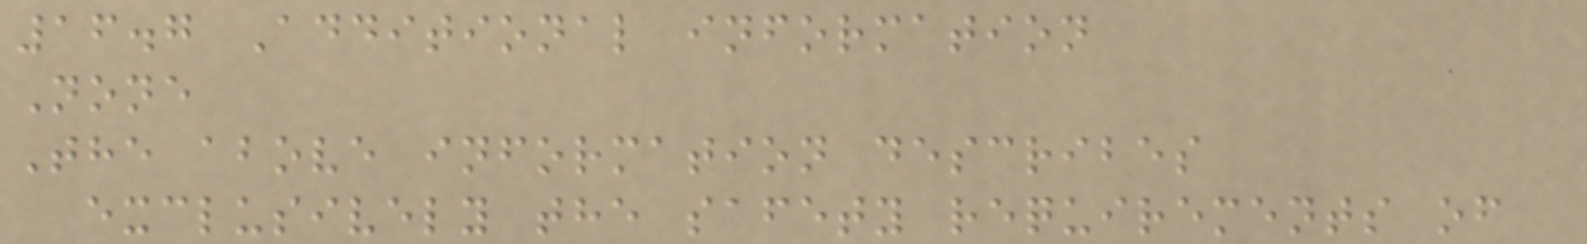16.7 Additional information
None
The above information describes
exclusively the safety requirements of
